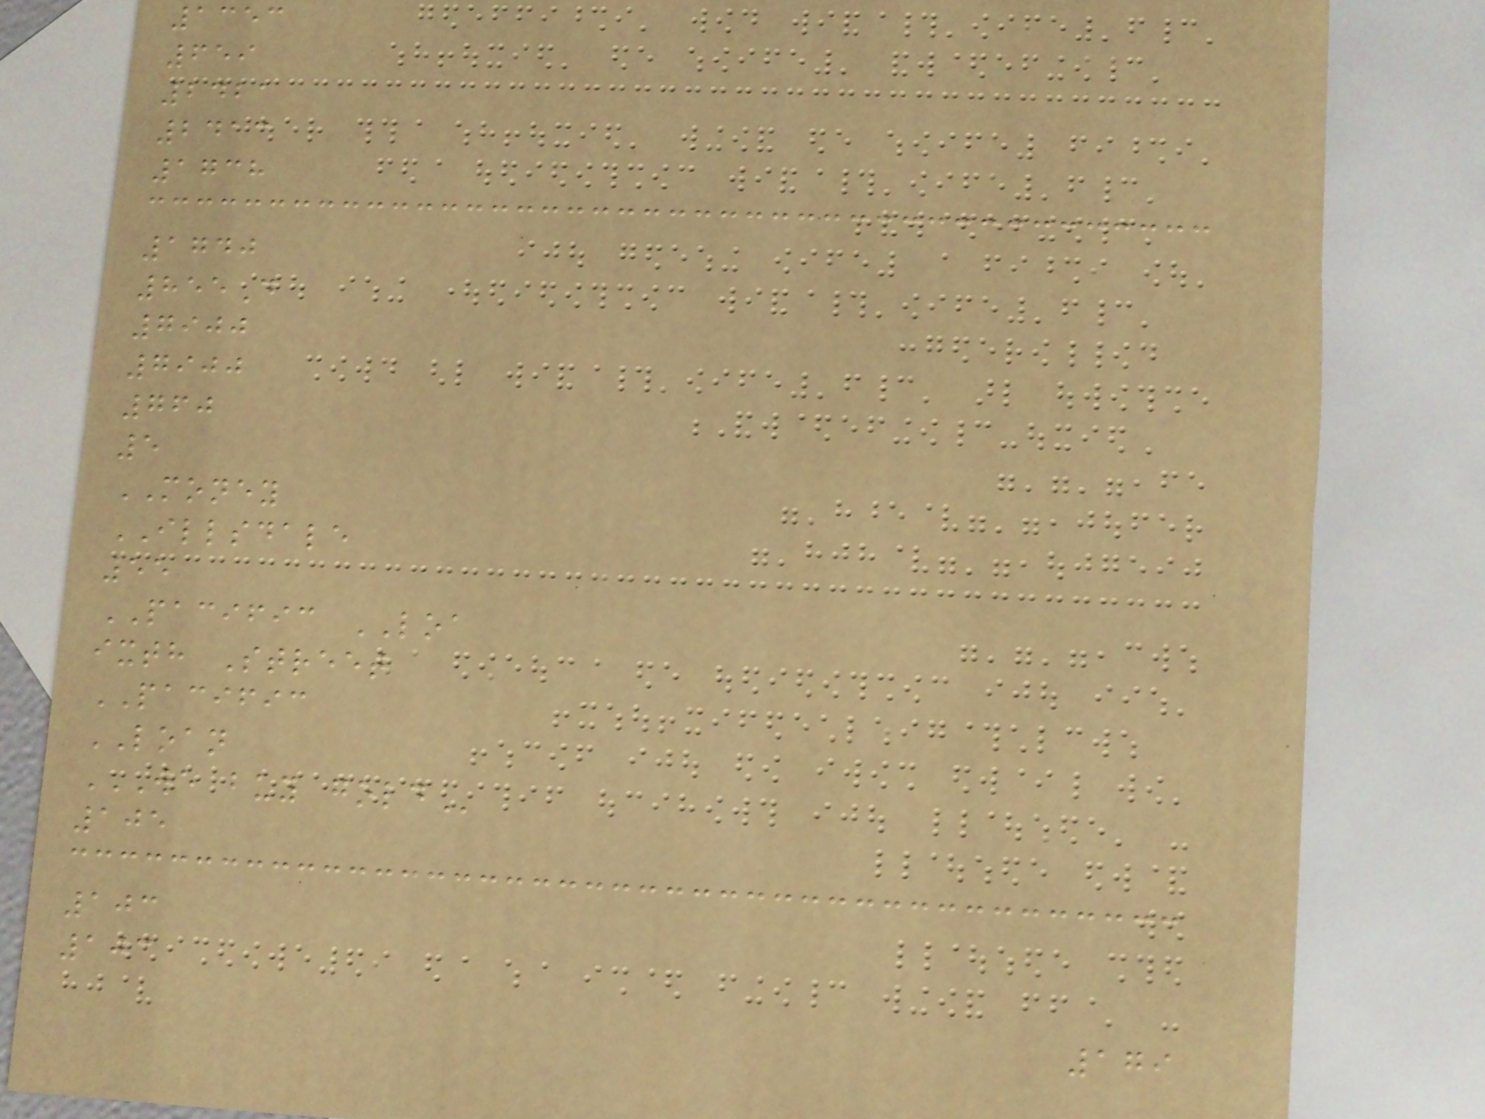1353
659
2421
2413
1738
1740
855D
7900
7900
760
5
MONEY
ILLSDALE
55
PACIFIC LOA
ixth Street
PACIFIC
LOAN
WE BUY GOLD
105
103
103
179
